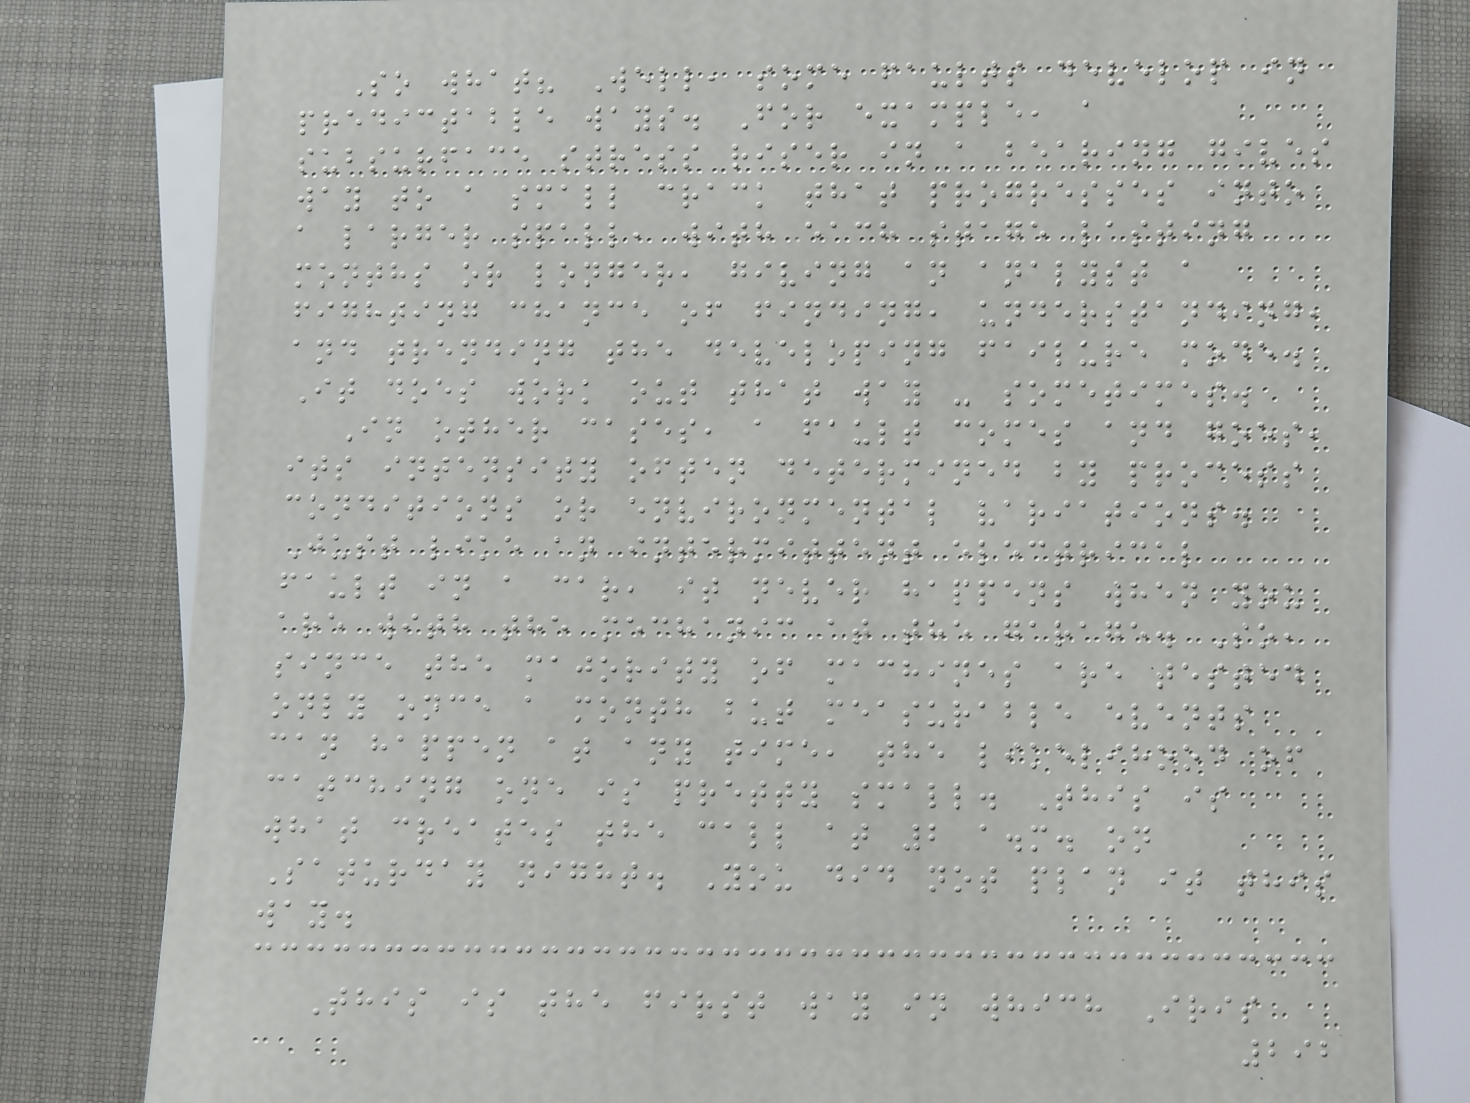So what? Well, some faults develop in
predictable ways. For example, a
subsurface stress riser in a bearing gives
way to a small crack that progresses into
a larger spall, with each stage lasting
months or longer, giving an analyst a
fighting chance of finding, understanding,
and trending the developing failure mode.
It does work out that way - sometimes.
In other cases, a fault comes and goes,
its intensity often determined by process
conditions or environmental variations.
Just like an intermittent electrical
fault in a car, it never happens when you
are with the mechanic at the garage. So,
since the majority of machines are tested
only once a month but measurable events
can happen at any time, the likelihood of
catching one is pretty small. This is
what creates the call at 2 a.m. on
Saturday night. You did not plan it this
way.
This is the first way in which Iris
292
